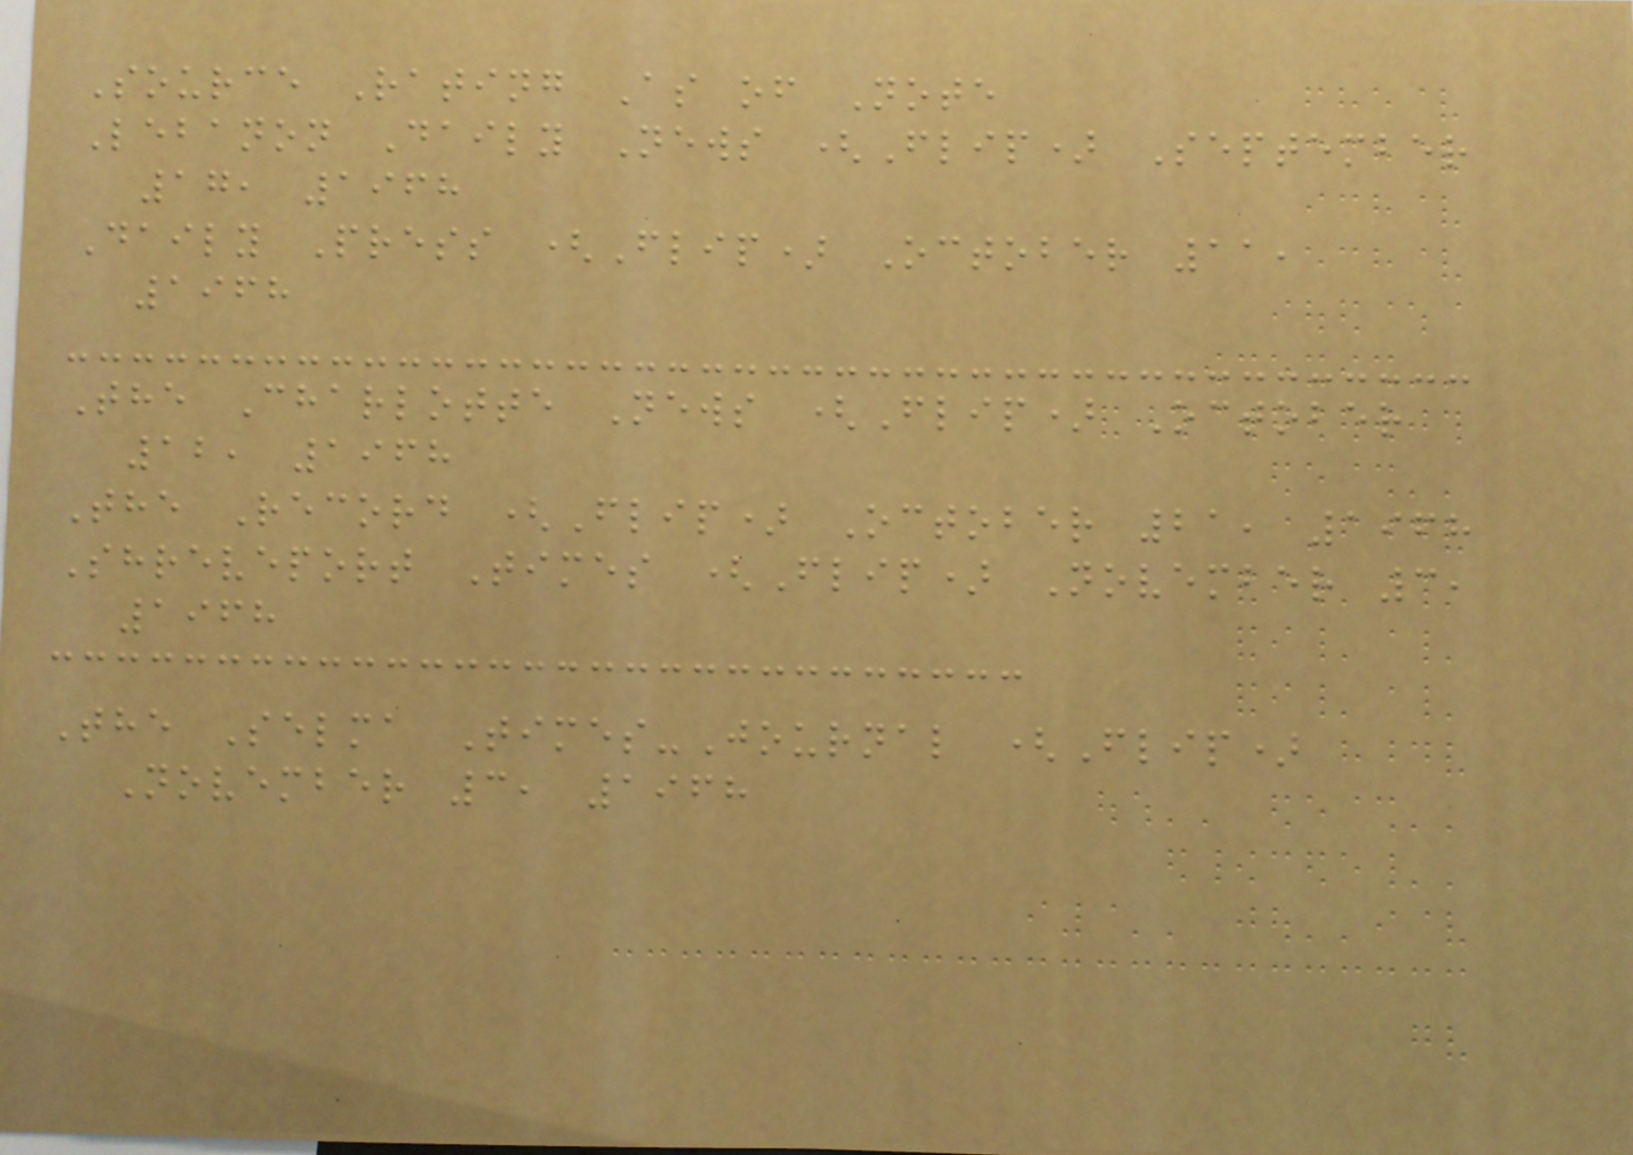Source Rating As of Note
Lebanon Daily News (Flip) September
17, 1968
Daily Press (Flip) October 11,
1968
The Charlotte News (Flip) October
12, 1968
The Record (Flip) October 21, 1968
Shreveport Times (Flip) November 3,
1968
The Selma Times-Journal (Flip)
November 3, 1968
